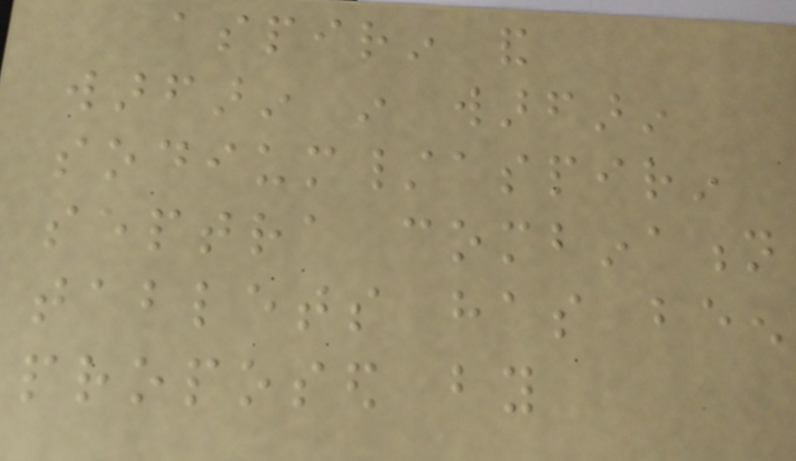aspirin and
warfarin in warfarin
sodium/aspirin
septra combination
tablets has been
proposed by
